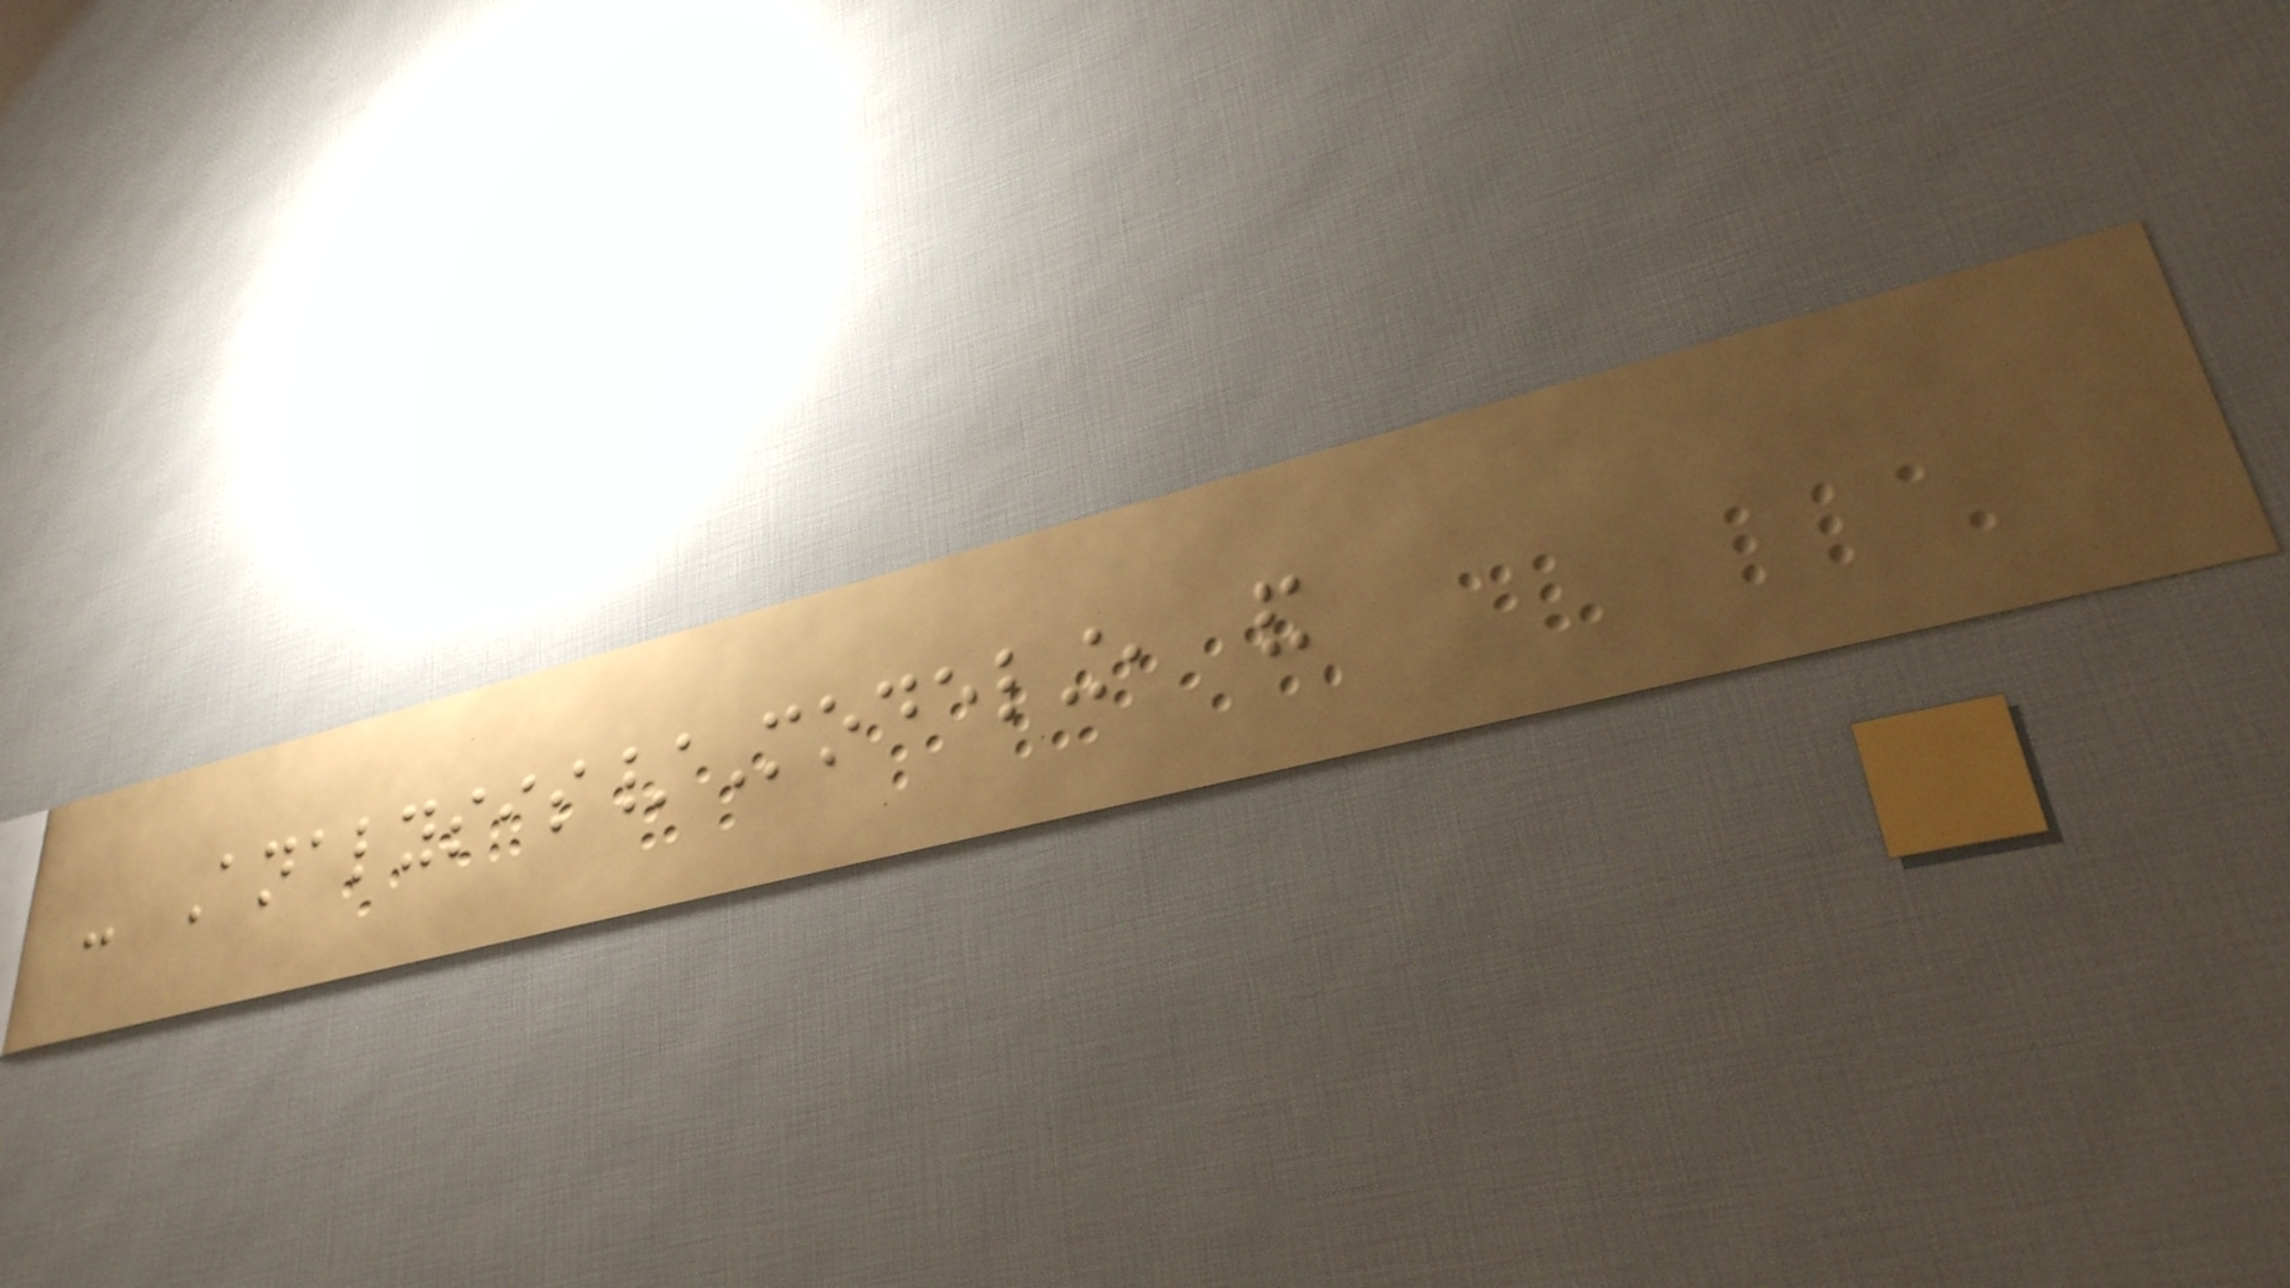- Analysis/Modeling, and
